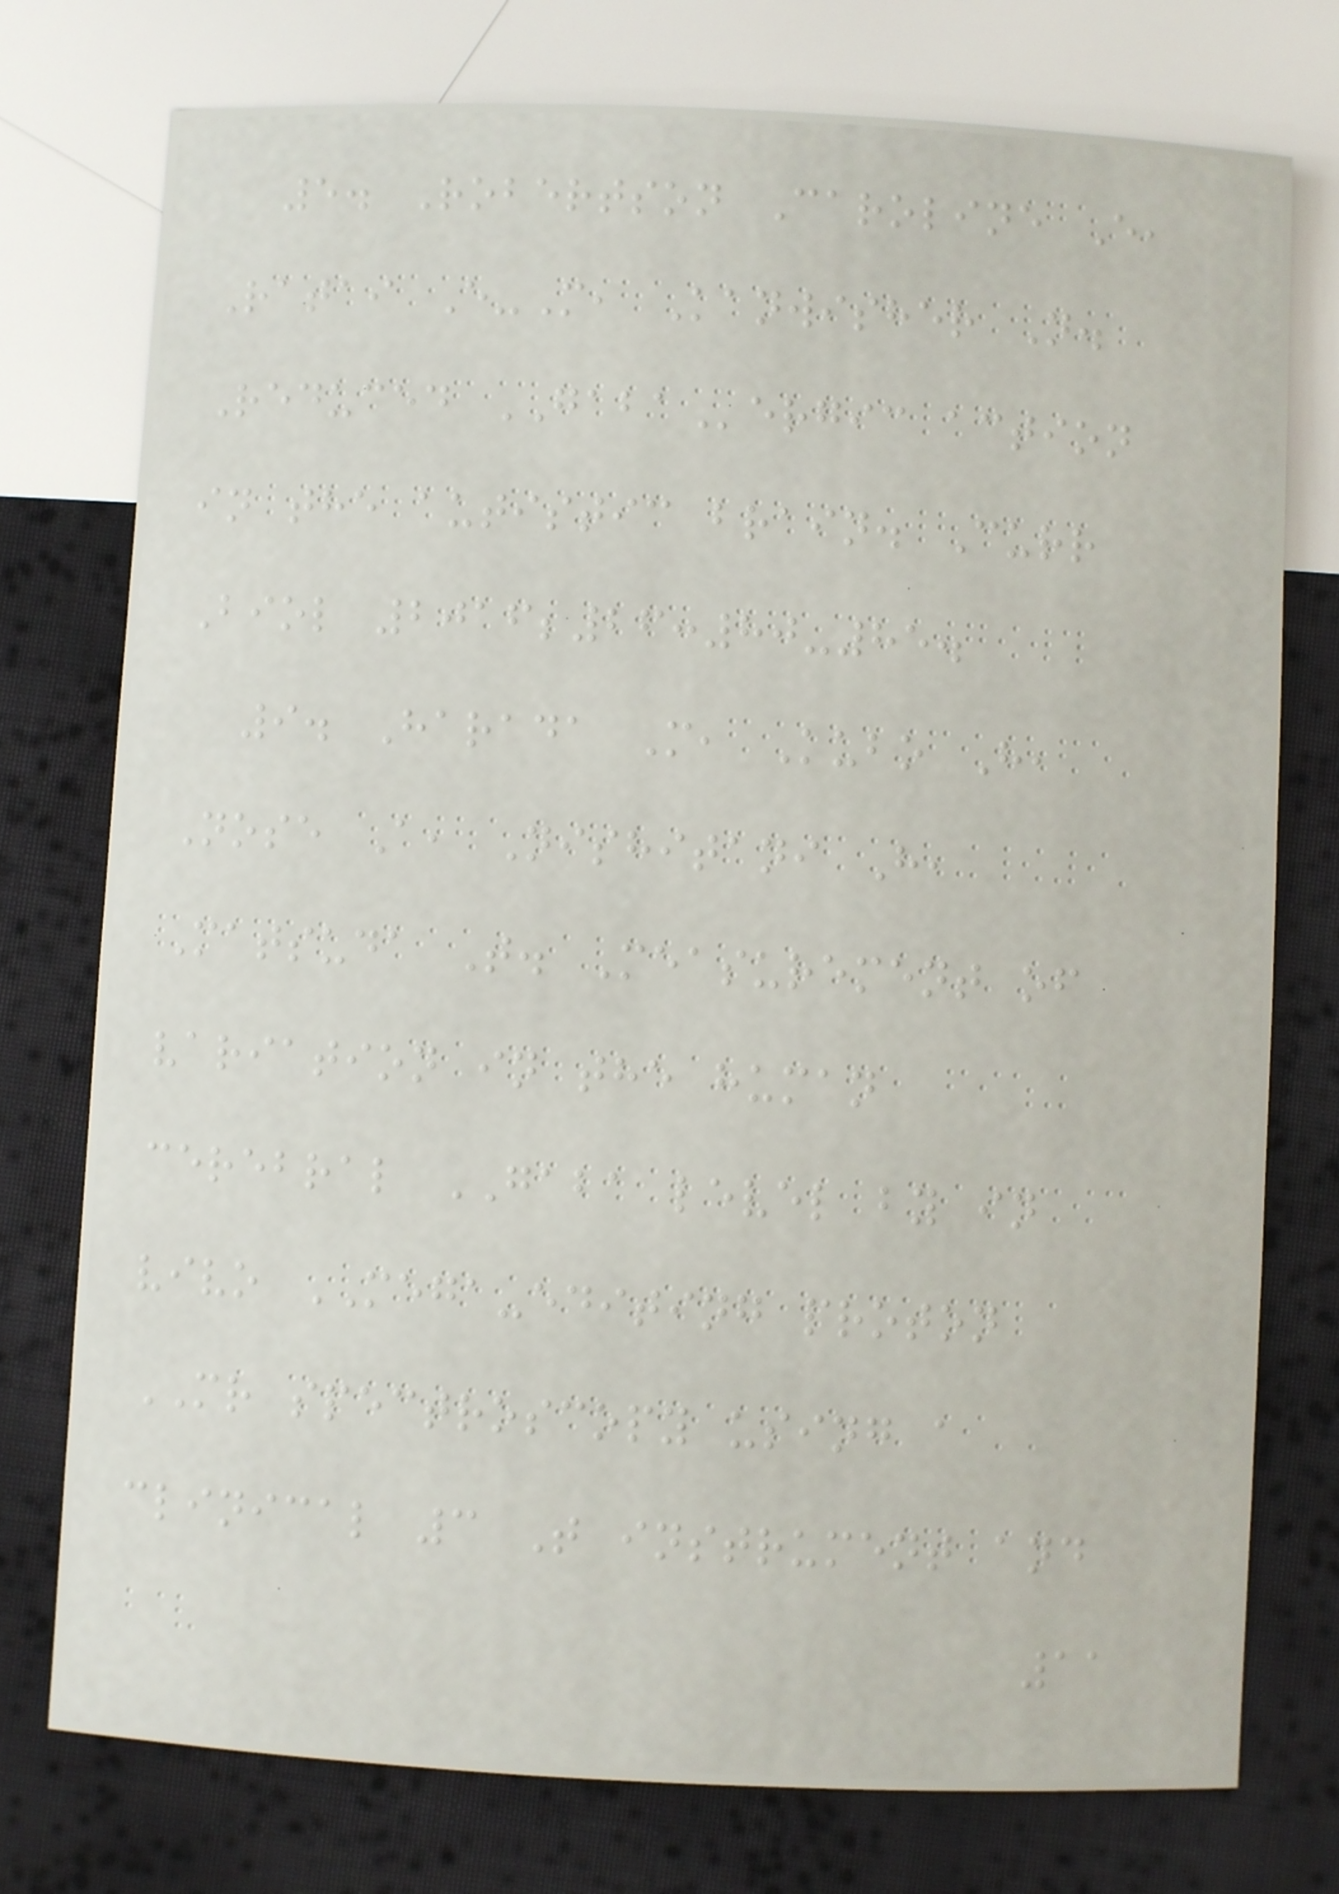5. Robertson Caroline E,
Ratai E-M, Kanwisher N.
Reduced GABAergic action
in the autistic brain. Curr
Biol 2016;26:80-85.
9. Harada M, Kubo H,
Nose A, Nishitani H,
Matsuda T. Measurement of
variation in the human
cerebral GABA level by in
vivo MEGA-editing proton
MR spectroscopy using a
clinical 3 T instrument and
11
